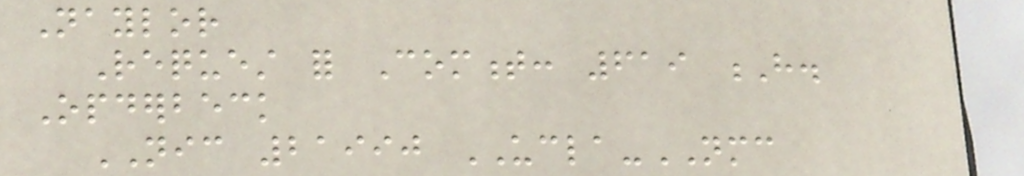Naylor
Request for Comment: 619 H.
Opderbeck
NIC 21990 UCLA-NMC
